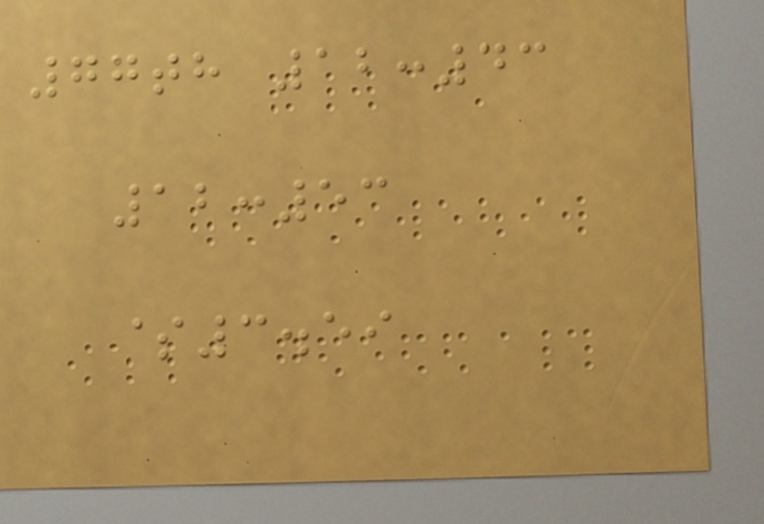77th 12:43
12:53
$3.59
